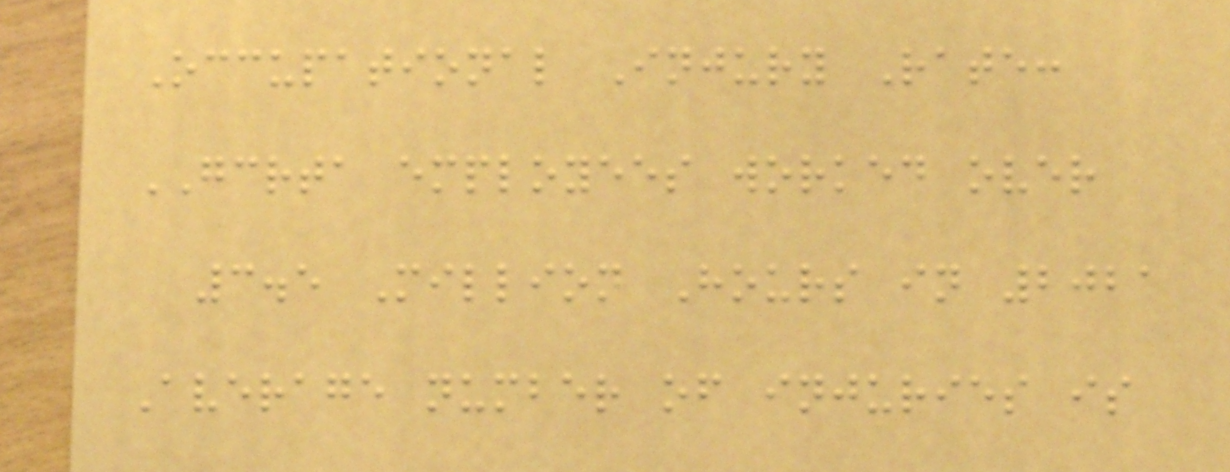Occupational Injury Rate:
GCRTA employees worked over
3.5 Million Hours in 2021
Average number of injuries is
